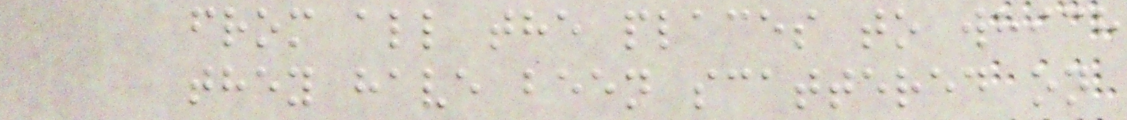from all the places to which
they have been scattered on
